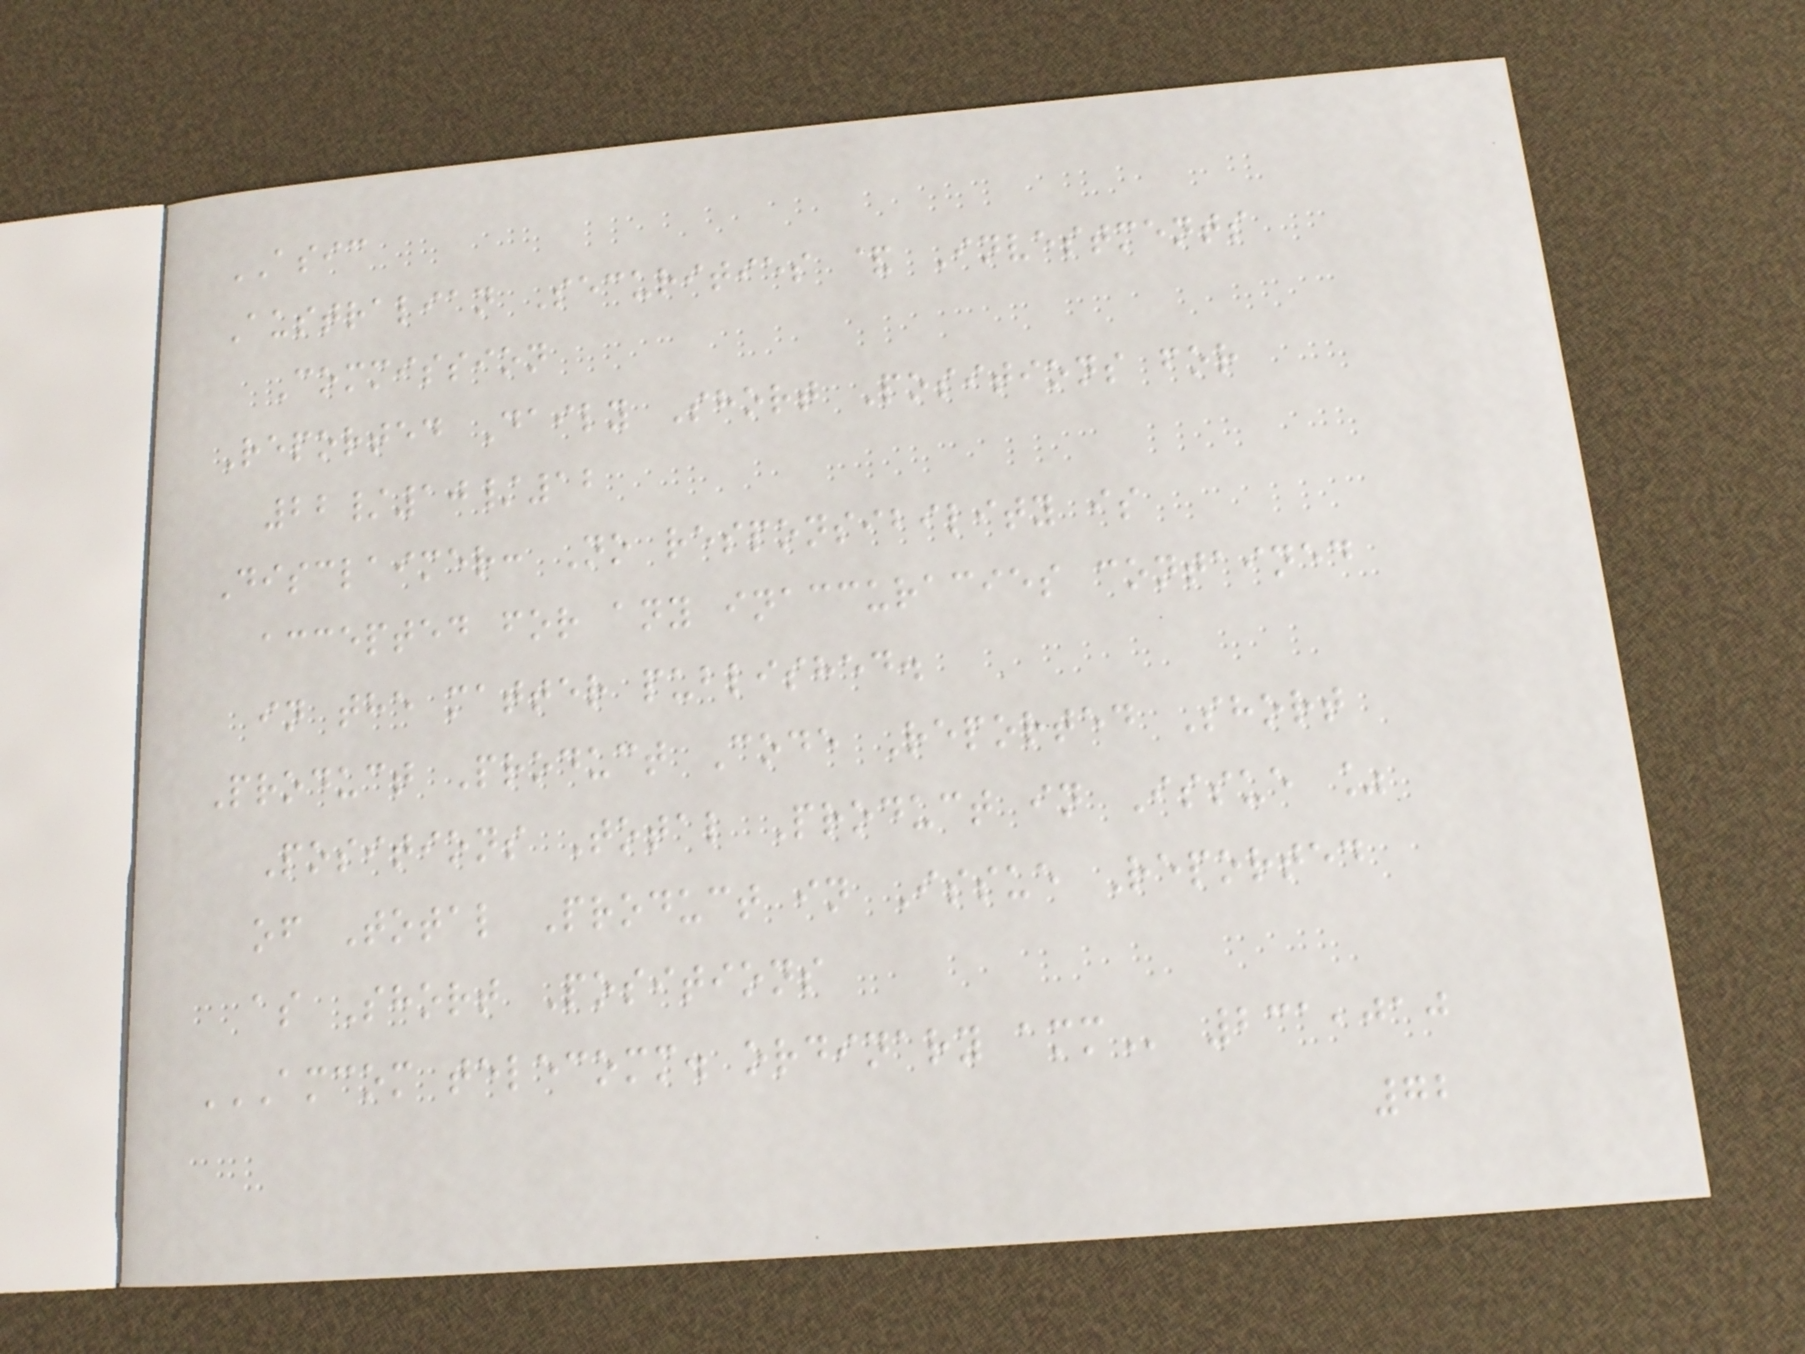ASIC
Australian Securities & Investments
Commission
Reported Daily Short Positions for
22/10/12
Disclaimer: No responsibility is
accepted for any inaccuracies contained
in the matter published.
Product Product Code Reported Short
Positions Total Product in Issue %
of Total Product in Issue Reported
as Short Positions
AMCOM TELECOMM. ORDINARY AMM 231,010
72
